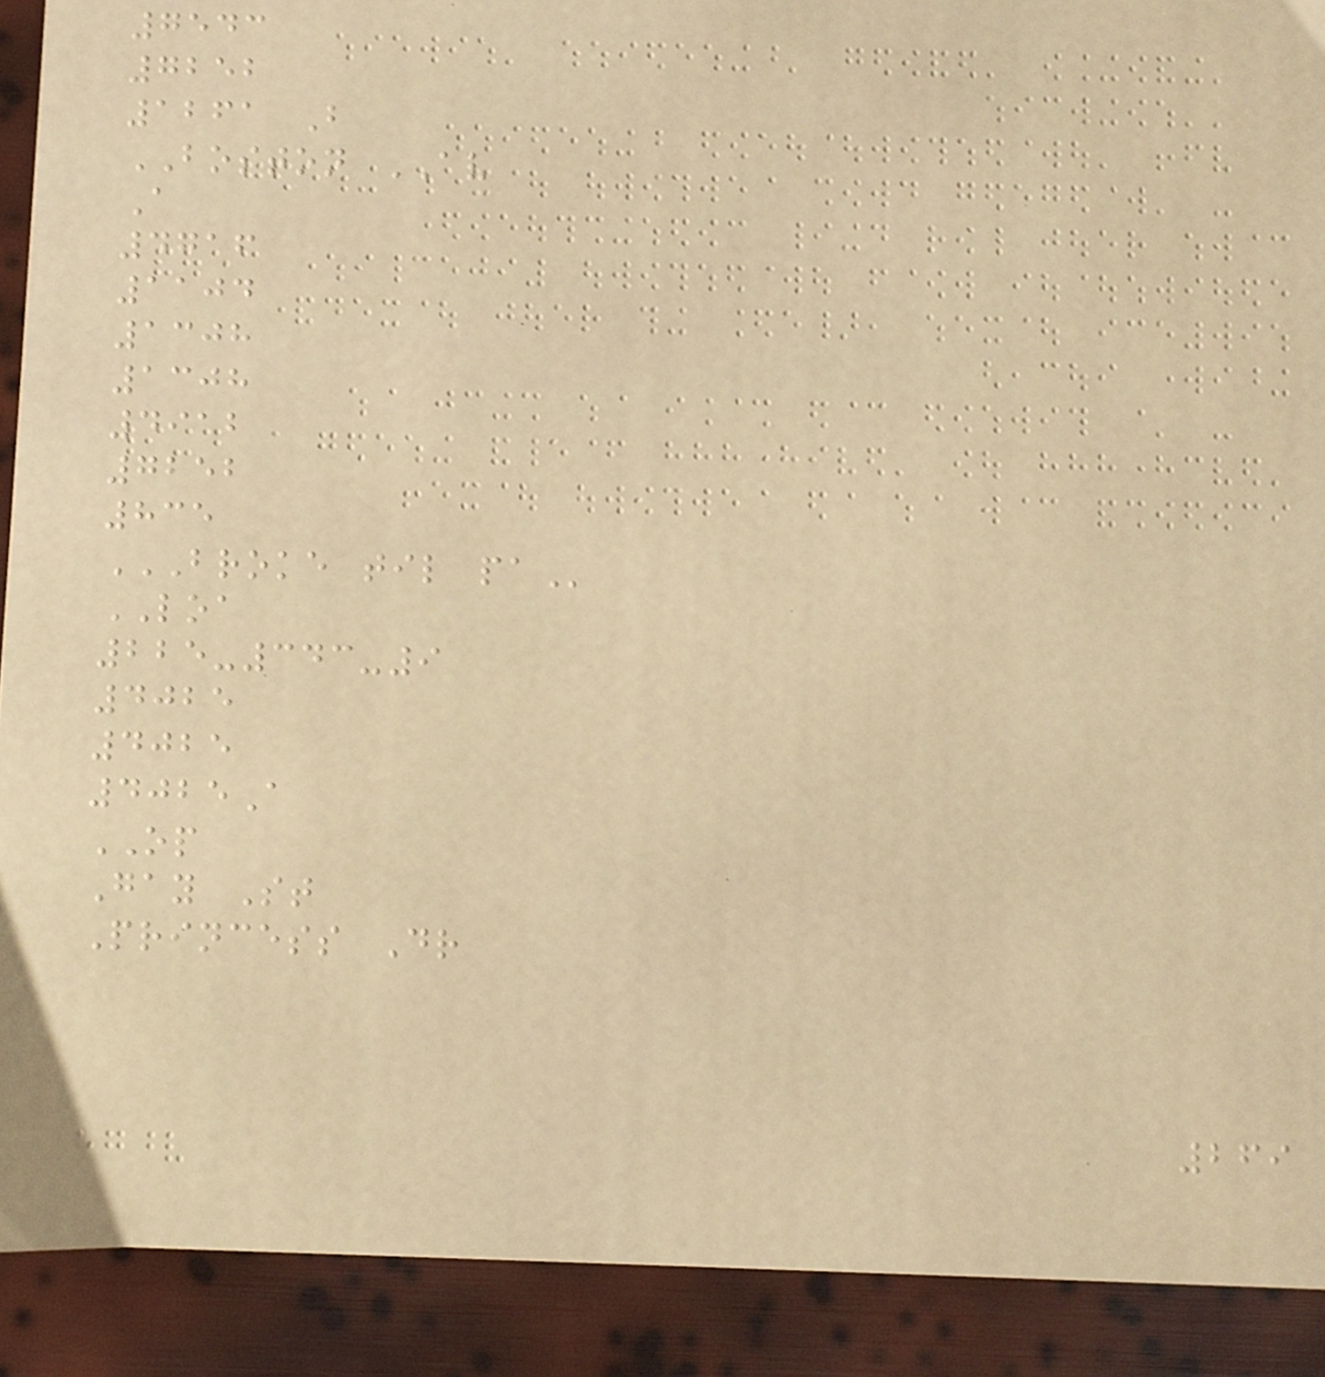7543
7252
1261 B
BOSTON AV
A
4716
1104
1308
1308
4912
7252
835
BROKE TIL PA
LOA
225-343-9
4025
4025
4025A
OP
Gay St
Princess Dr
269
